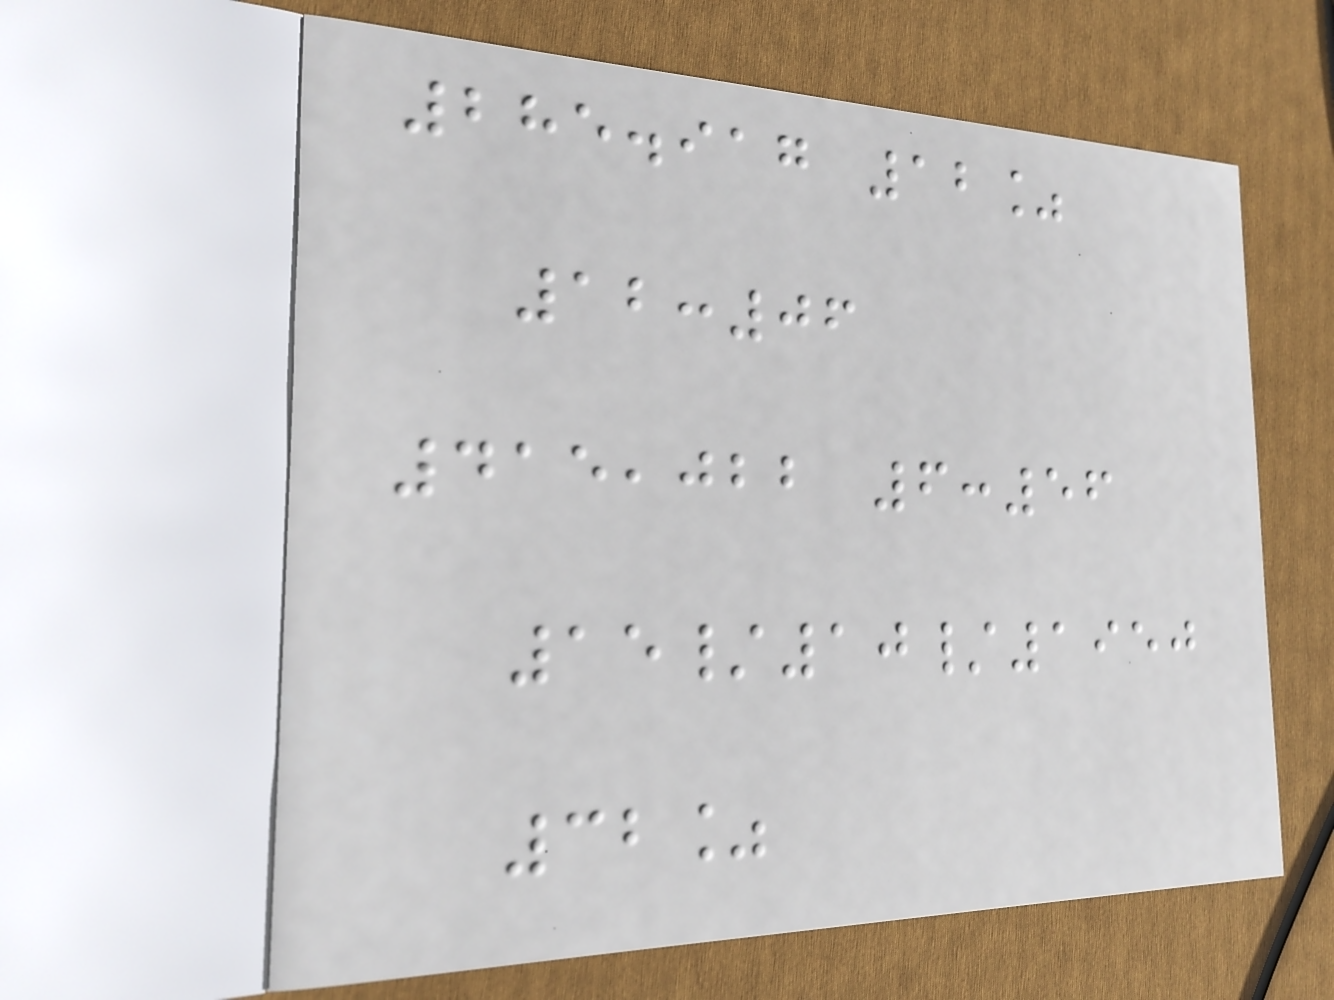285.917 12%
12:06
415,022 6:56
15/10/1950
32%
